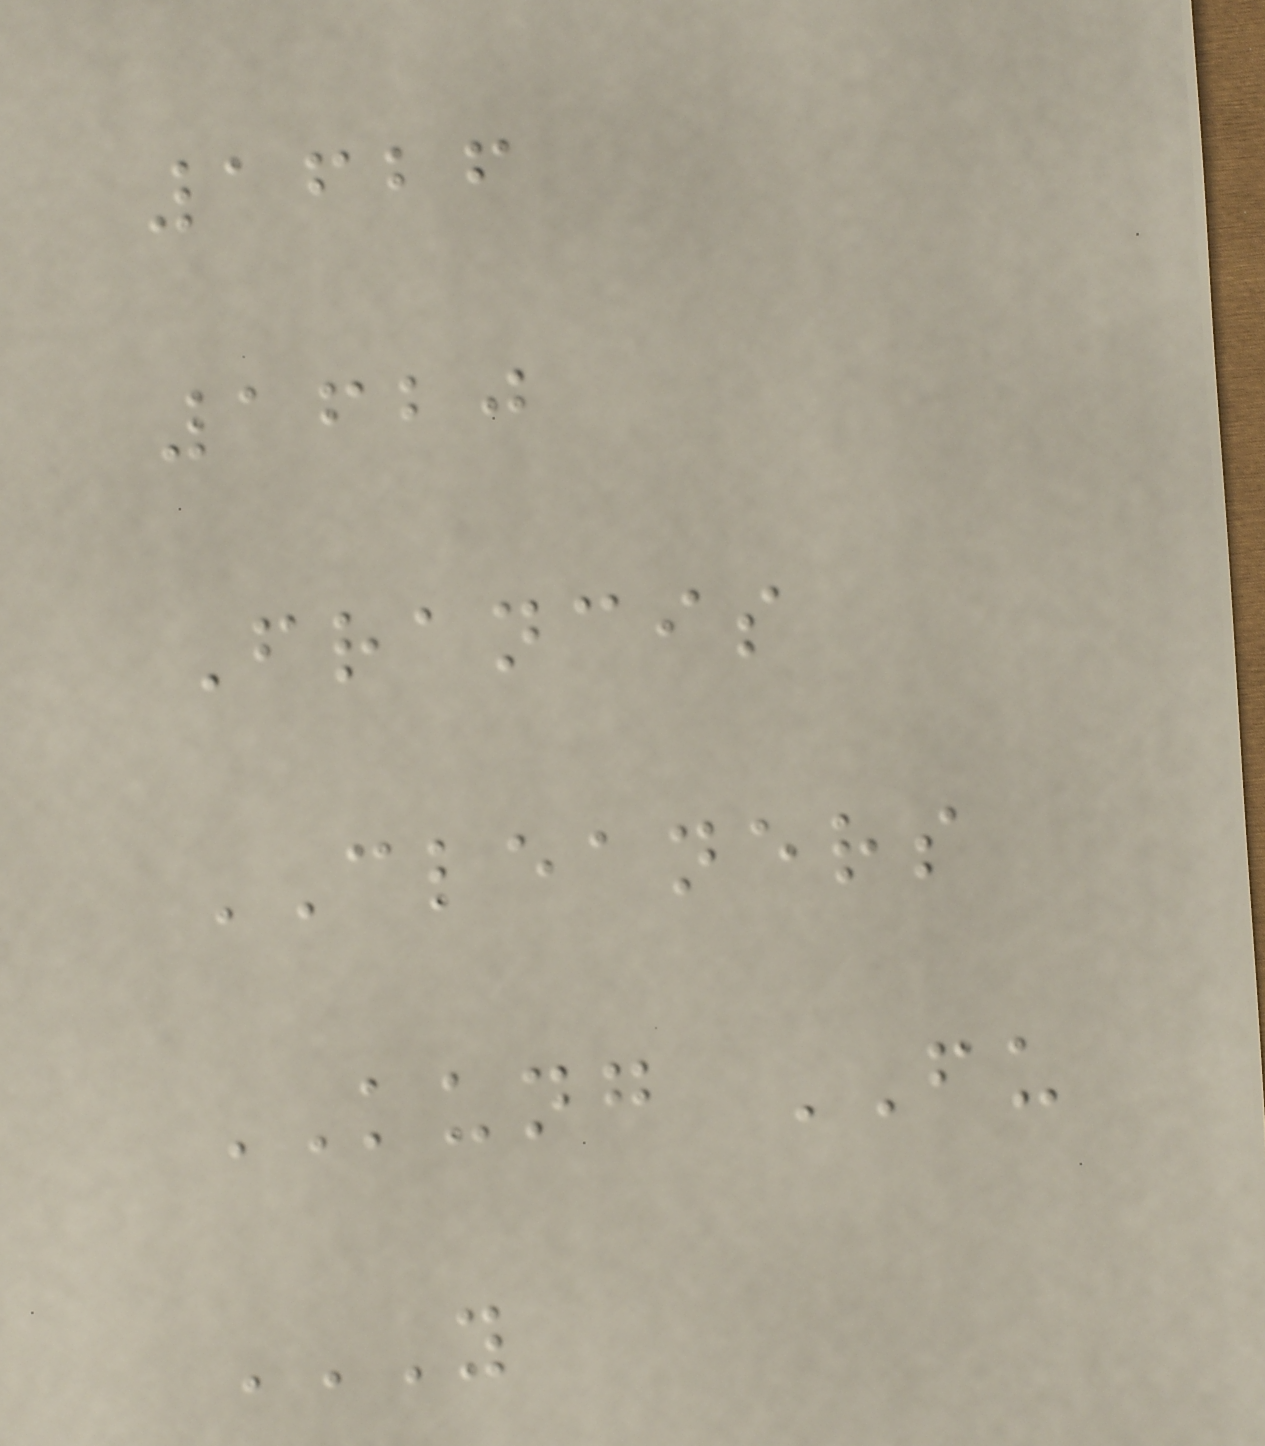1626
1620
Francis
CLEANERS
KUNG FU
Y
